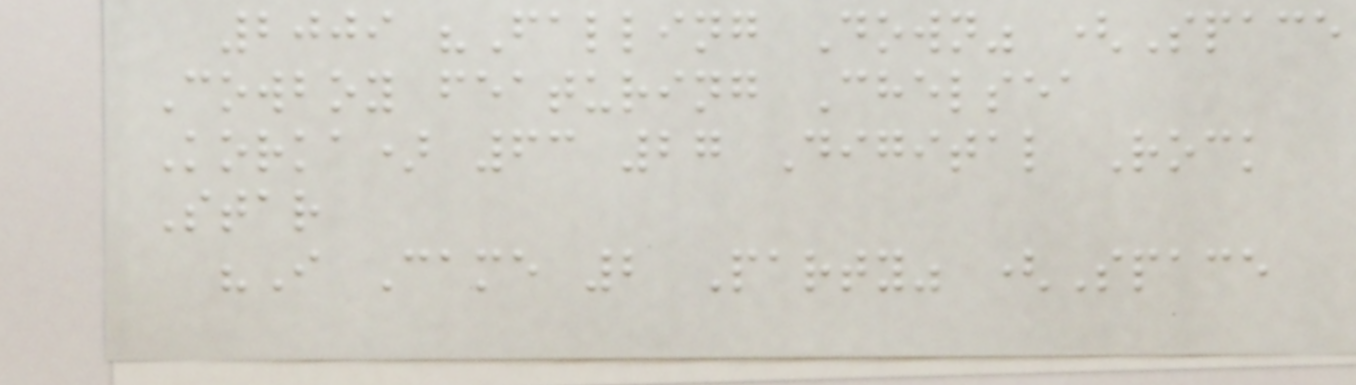2009 "Falling Down" (Space
Cowboy featuring Chelsea
Korka) 63 27 Digital Rock
Star
"I Came 2 Party" (Space
